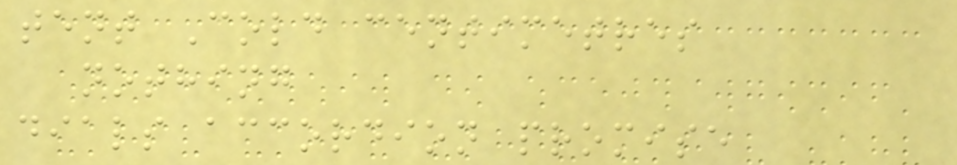tent Cold centimetres
nothing
dials accordion promise
